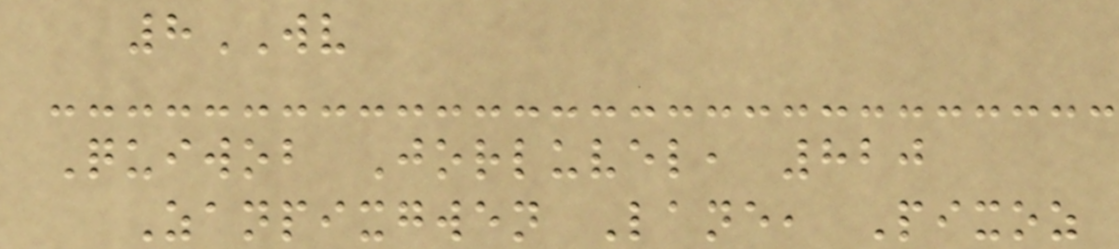8WV
Quiwob Jorluvel, 820
Zanpixgwen Lane, Pixoz
